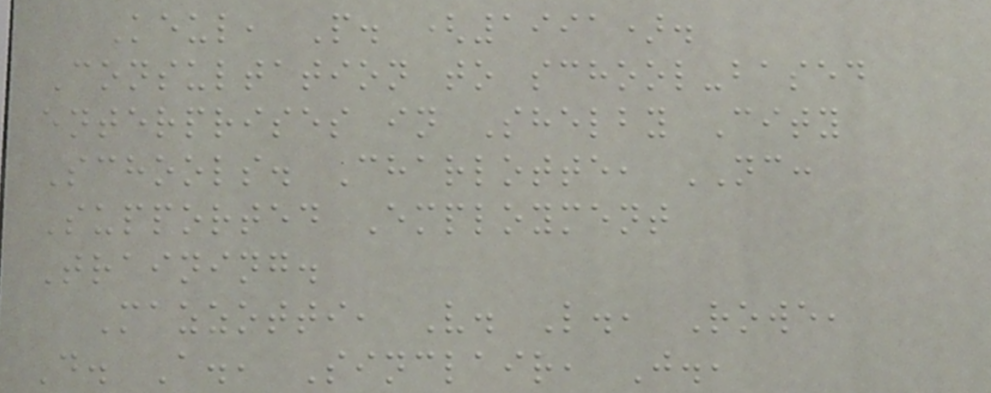Keul, P. (1991).
Consultation to school-based
enterprises in Shelby City
Schools. Charlotte, NC:
Supported Employment
Training.
Mazzotti, V. L., Rowe,
D. A., Sinclair, J.,
